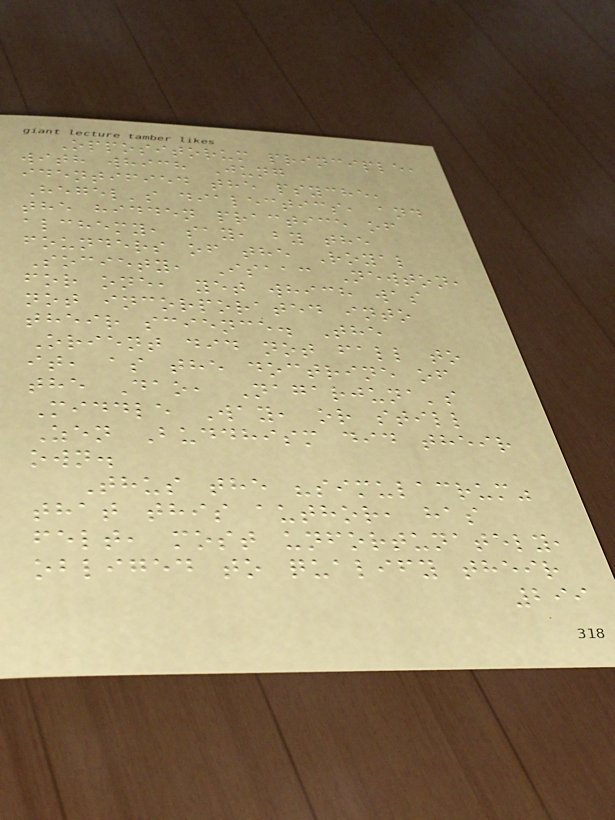Oppositorum principle,
with which Jung
identified the psyche,
Hegel's dialectics, and
the hidden practice of
alchemy, say, by the
founders of the Royal
Society, Isaac Newton,
for one, yet which was
not incorporated into
their science. The
Orient did not fall to
it, as the doctrine of
the Dao, Nagarjuna's
Middle Way, or still
Zen Buddhism did their
own.
Thus the "simulacrum"
that this author, has
felt, most unfortunately,
obliged to qualify their
299
